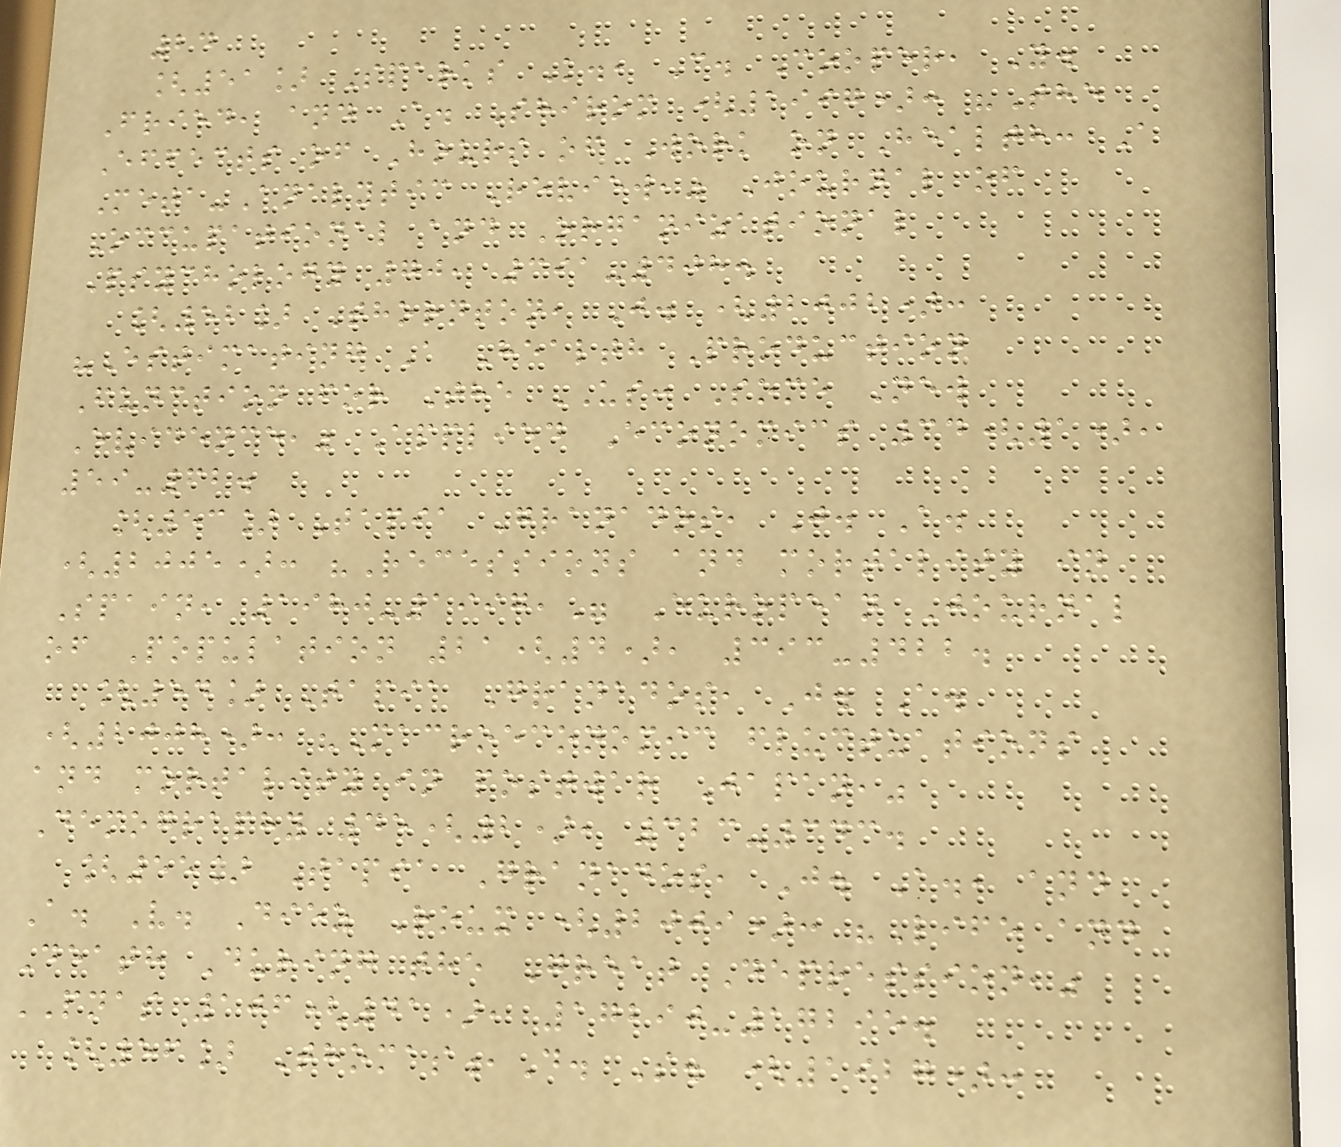24
[51] Sparks K., C. Cooper, Y.
Fried, and A. Shirom (1997): "The
Effects of Hours of Work on Health: A
Meta-Analytic Review," Journal of
Occupational and Organizational
Psychology 70, 391-408.
[52] Thornton, J. (2002):
"Estimating A Health Production
Function for The US: Some New
Evidence," Applied Economics 34(1),
59-62.
[53] Tapia Granados, J. A.
(2005): "Recessions and mortality in
Spain, 1980-1997," European Journal
of Population 21(4), 393-422.
[54] Tapia Granados, J. A.
(2008): "Macroeconomic fluctuations
and mortality in postwar Japan,"
Demography 45(2), 323-343.
[55] Tapia Granados, J. A., and
A. V. Diez Roux (2009): "Life and
Death During the Great Depression,"
PNAS 106(41), 17290-17295.
[56] Thomas,D. S. (1927):
